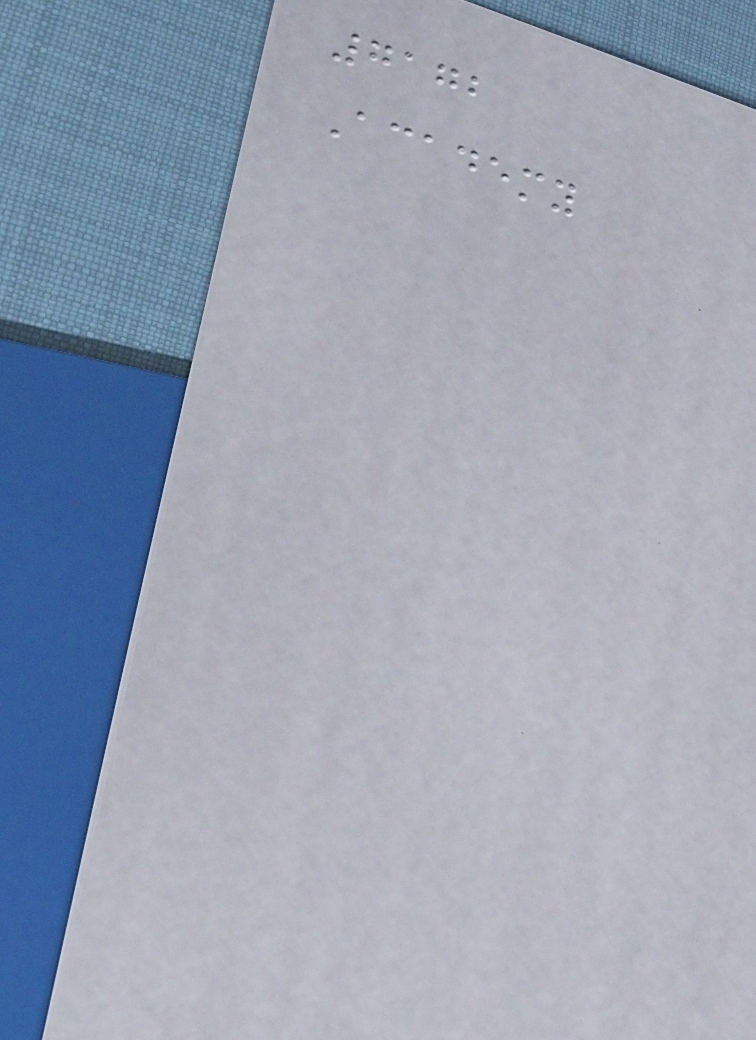7172
Academy
